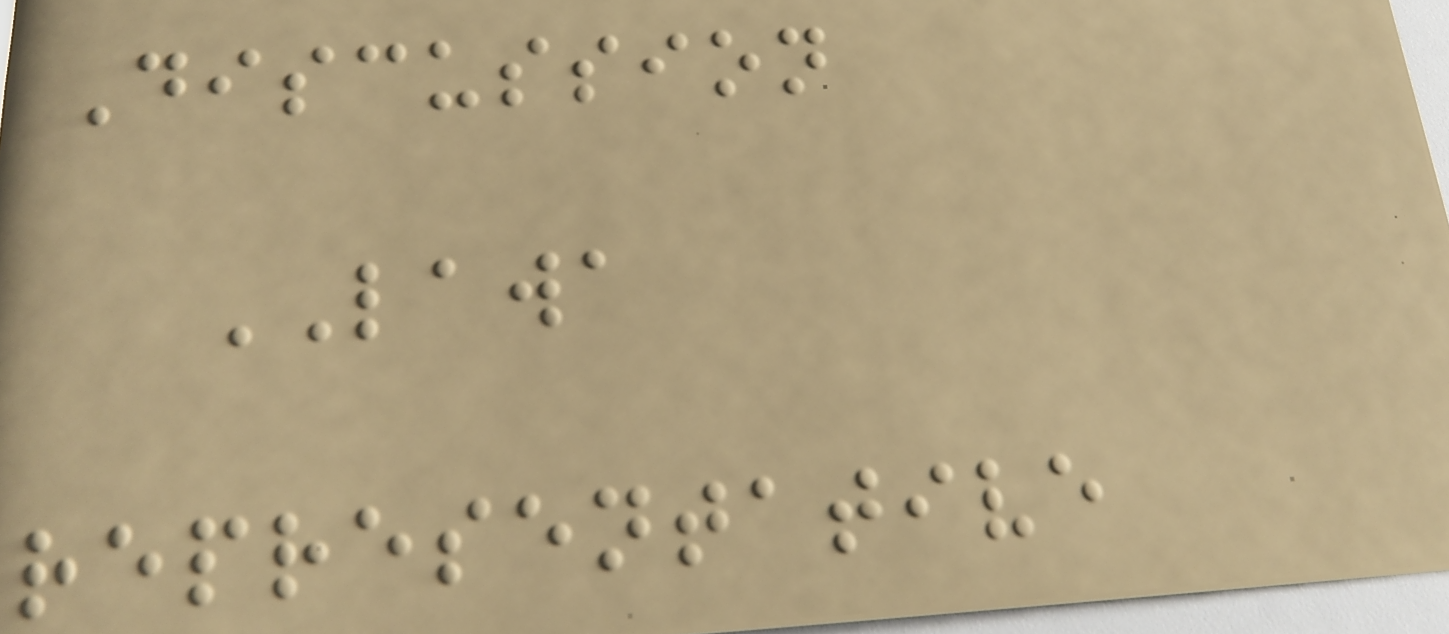Discussion
LAWA
representative
